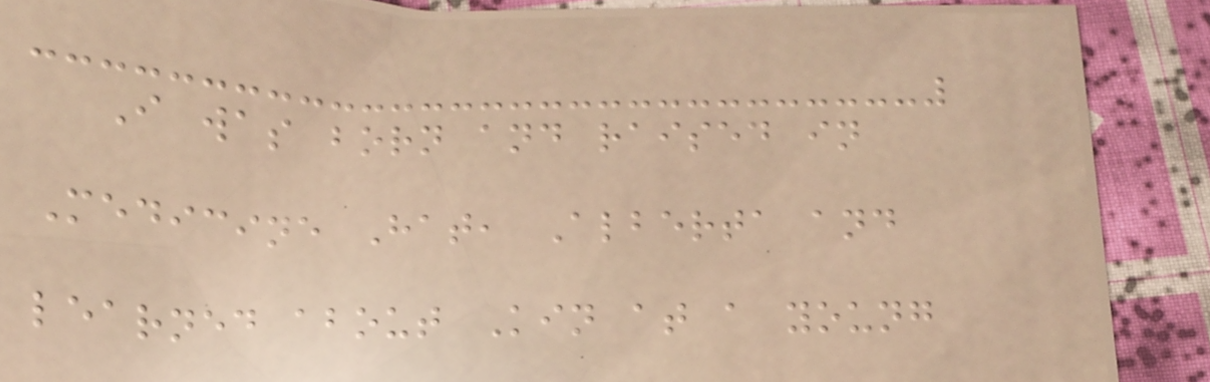I was born and raised in
Medicine Hat, Alberta and
learned about Kin at a young
